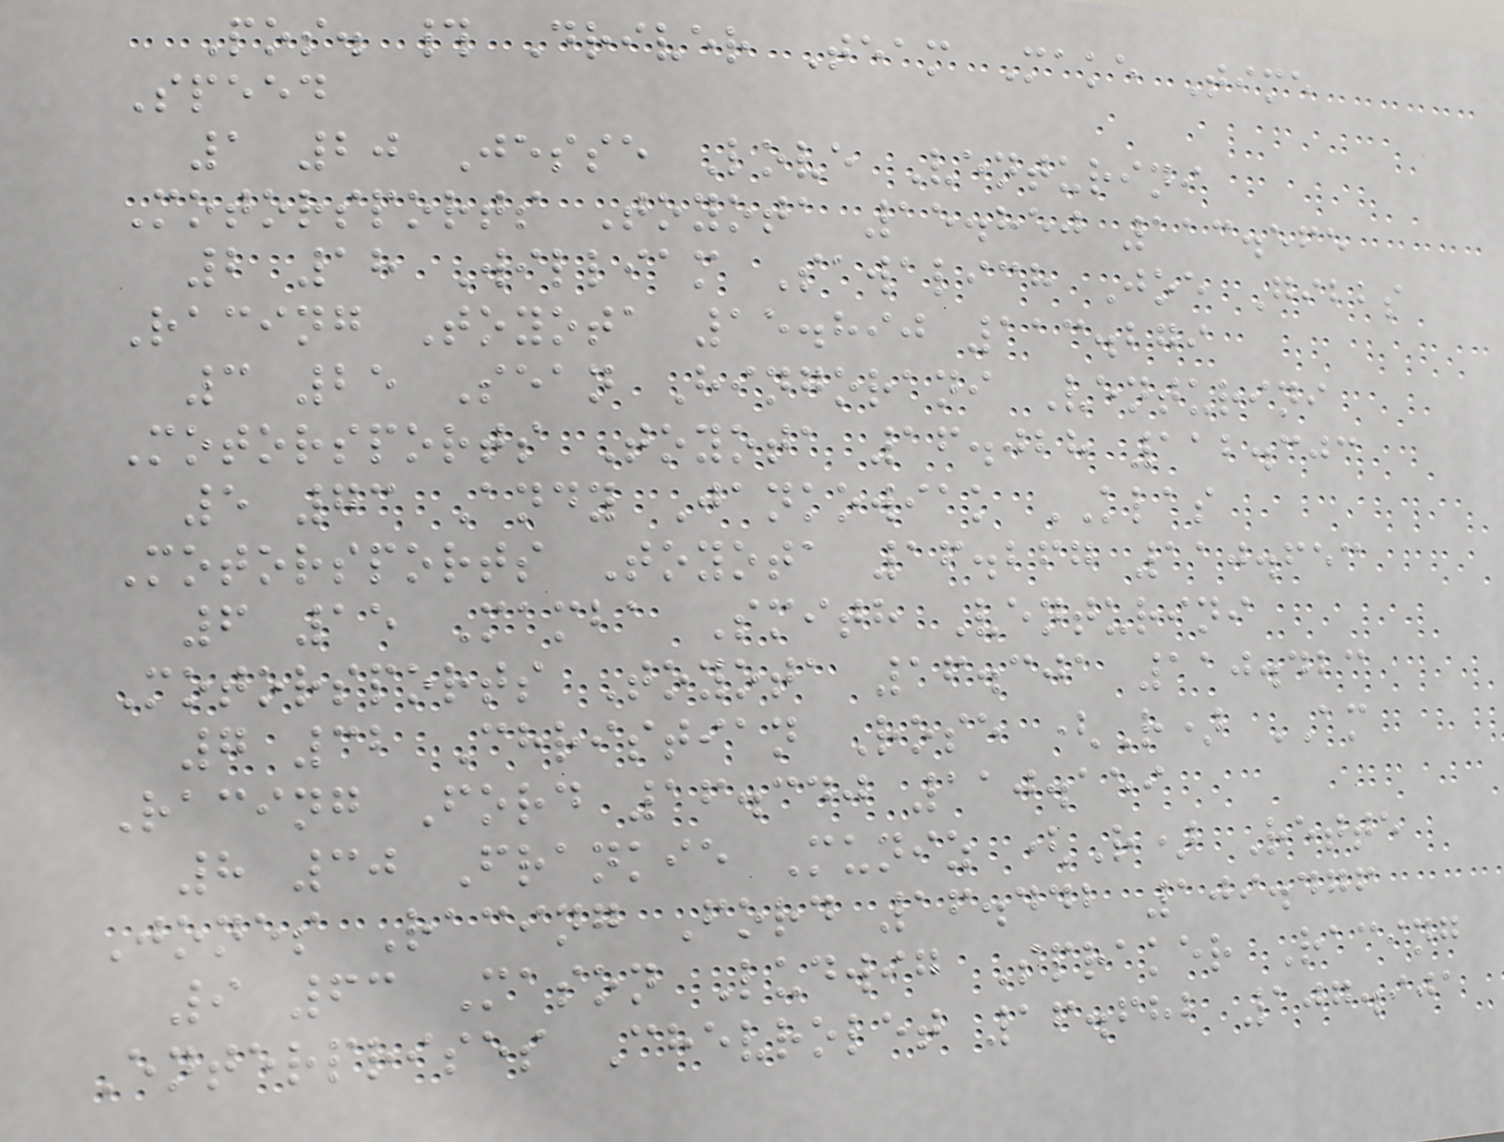Pos. # Driver Team Make Time
Speed
1 20 Jesse Love Venturini
Motorsports Toyota 15.850 113.565
2 18 William Sawalich Joe Gibbs
Racing Toyota 15.890 113.279
3 25 Sean Hingorani Venturini
Motorsports Toyota 16.028 112.303
5 73 Andy Jankowiak KLAS
Motorsports Toyota 16.267 110.653
6 15 Mamba Smith Venturini
Motorsports Toyota 16.301 110.423
7 32 Christian Rose (R) AM
Racing Ford 16.340 110.159
8 30 Frankie Muniz (R) Rette
Jones Racing Ford 16.442 109.476
9 63 Mason Ludwig Spraker Racing
Enterprises Chevrolet 16.682 107.901
